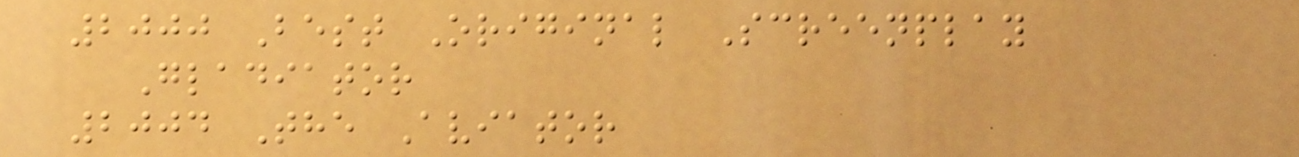2000 Best Original Screenplay
Gladiator
2004 The Aviator
